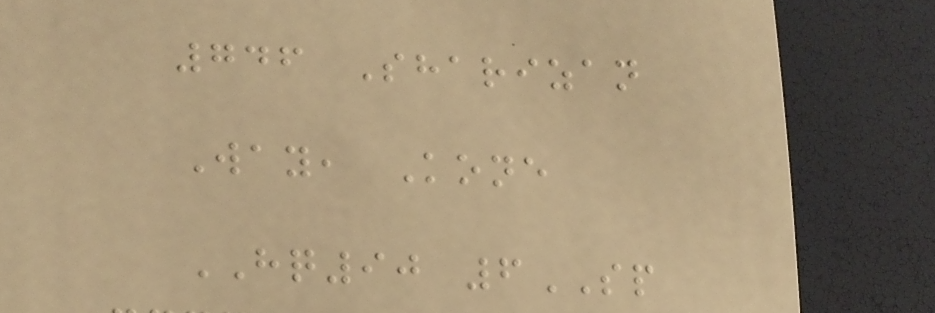746 Sharizan
Way, Kone
HQ90 6SP
